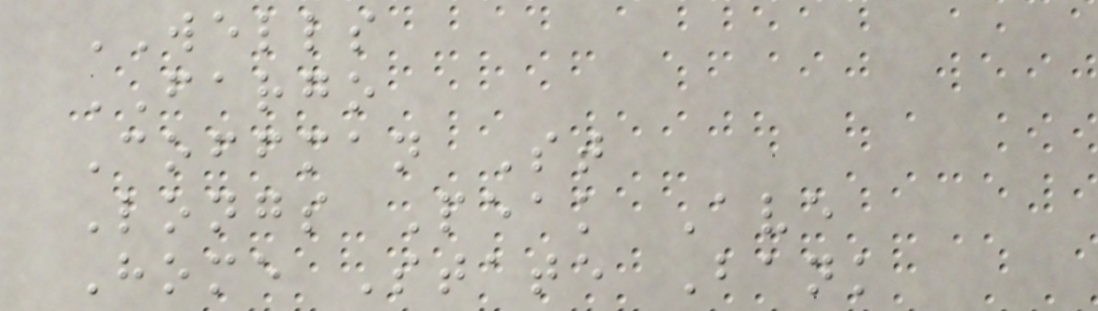WELLS
FARGO
Coffman St
Longs Peak Ave
Home State Bank
